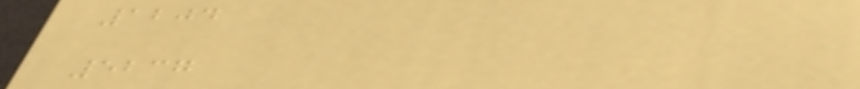1204
5237
